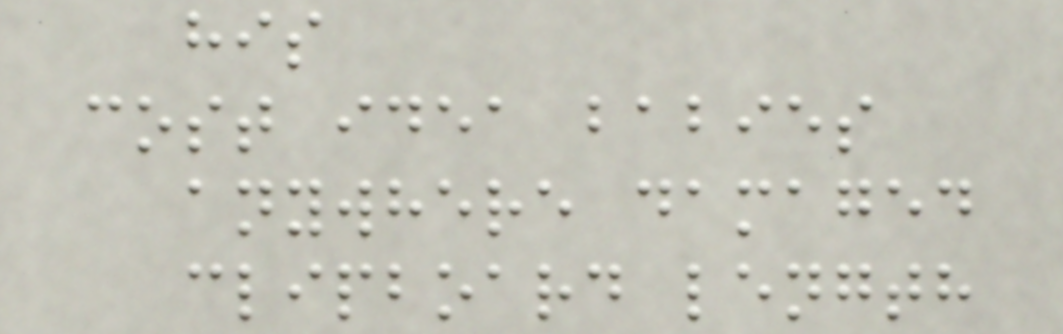his
cost idea babies
anywhere damaged
clipboard length
